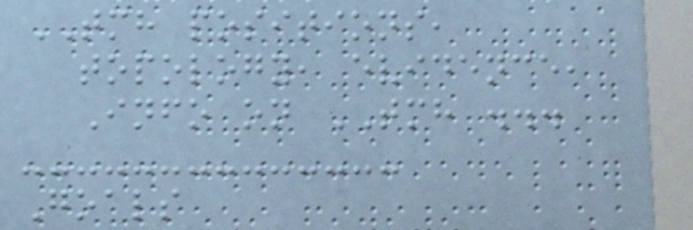TMH positions,
topology, evidence,
Info on TMH ...
Goals
